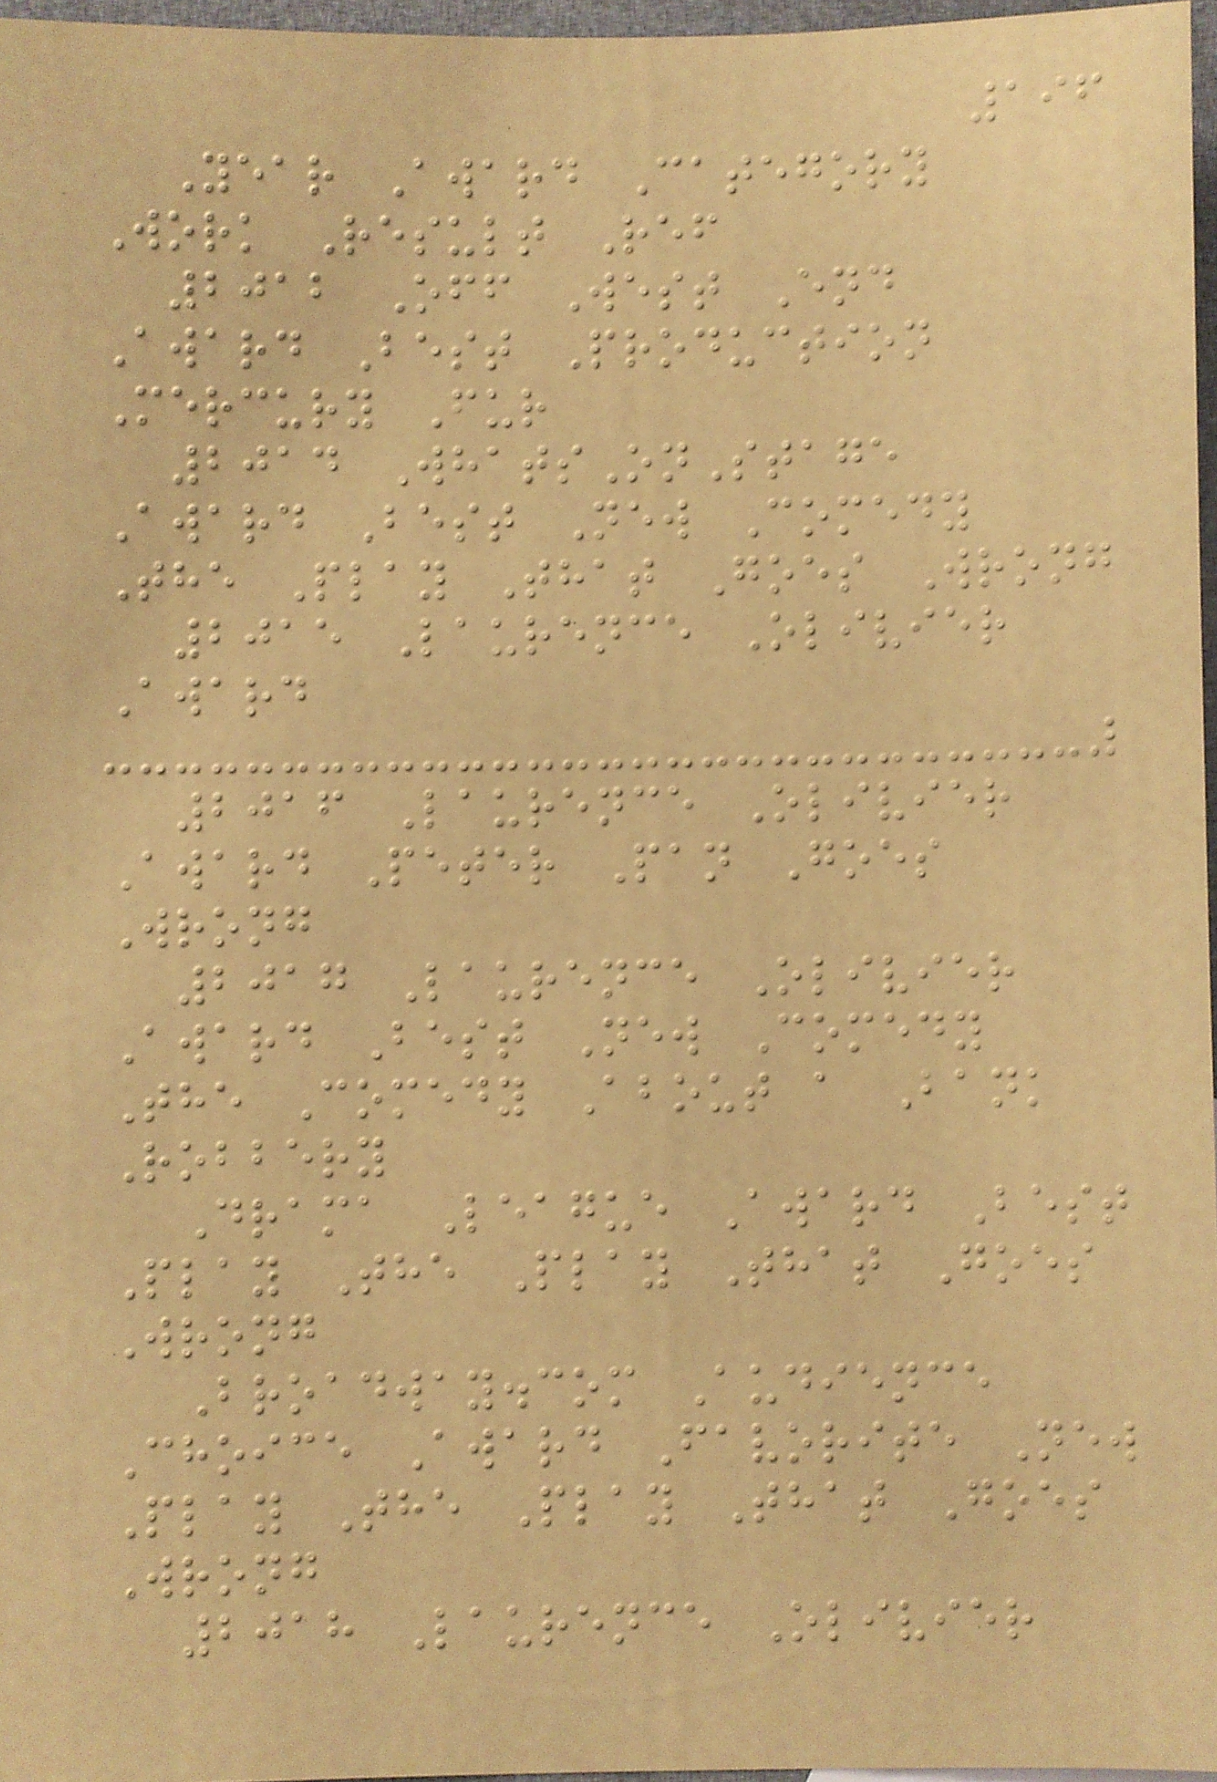196
Year Award Category
Work Result Ref
2012 Off West End
Award Best Production
Mercury Fur
2014 WhatsOnStage
Award Best New Comedy
The Play That Goes Wrong
2015 Laurence Olivier
Award
2016 Laurence Olivier
Award Peter Pan Goes
Wrong
2017 Laurence Olivier
Award Best New Comedy
The Comedy About a Bank
Robbery
Drama League Award Best
Play The Play That Goes
Wrong
Broadway.com Audience
Choice Award Favorite New
Play The Play That Goes
Wrong
2018 Laurence Olivier
